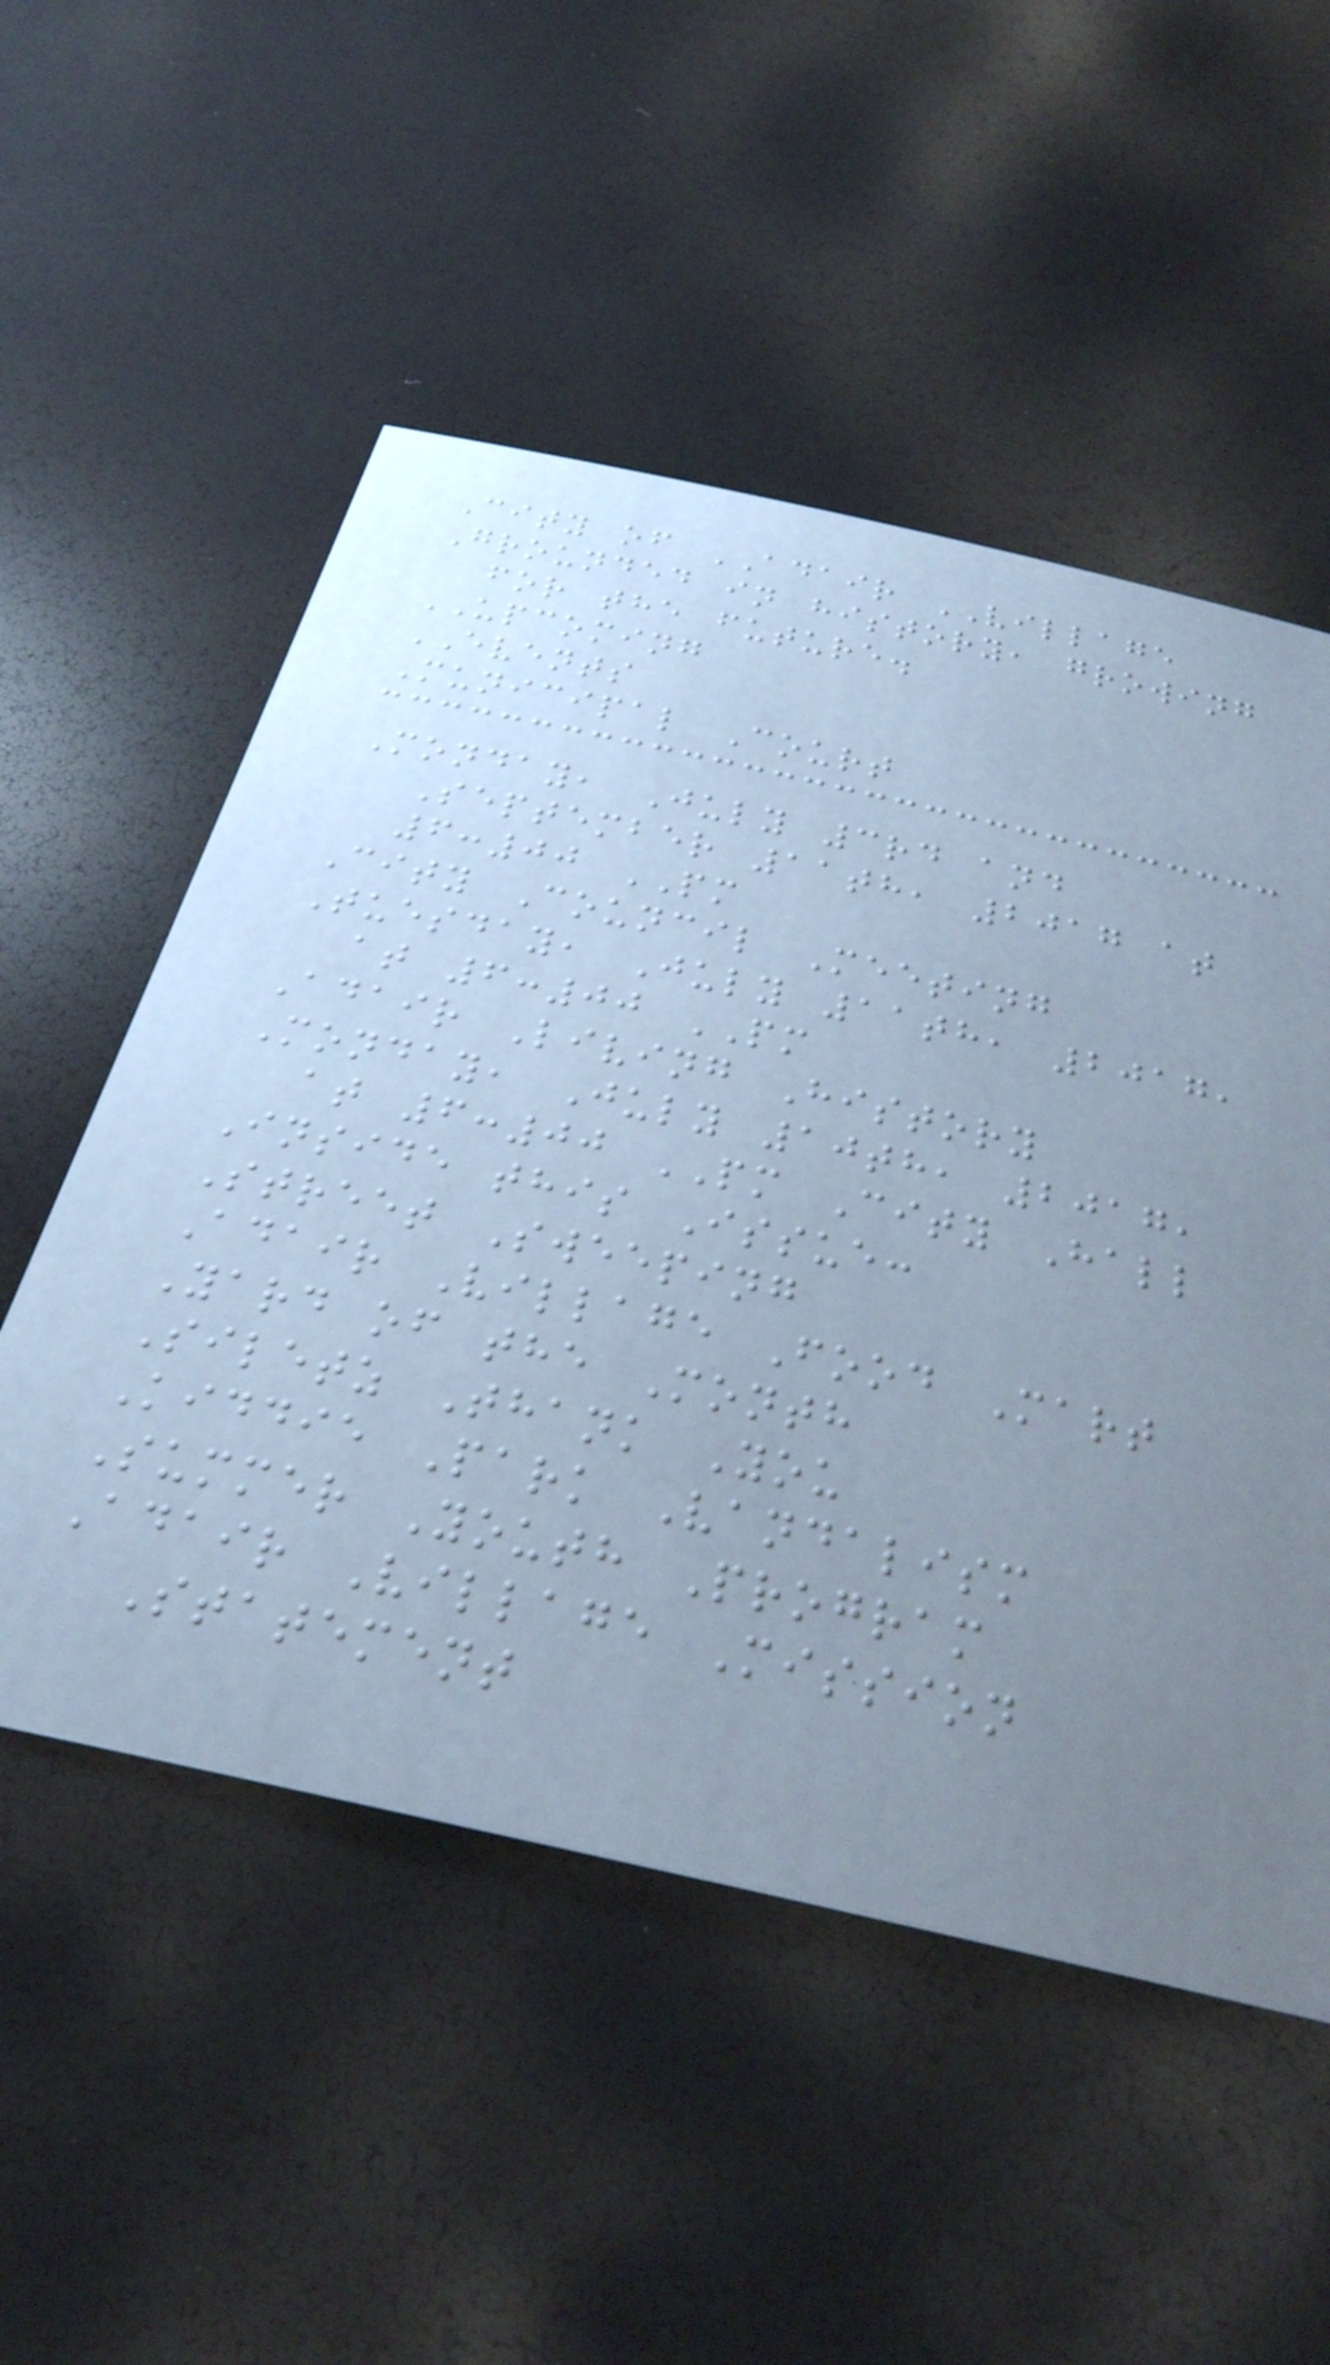City of ADAIR VILLAGE
Grounded in history, growing
for the future.
UPCOMING
EVENTS
Municipal Court
Monday, July 3rd and
September 11th, 2017 at
6:00 PM
City Council Meeting
Tuesday, July 11th, 2017,
at 6:00 PM
Adair Living History
Monday, July 10th, 2017,
at 6:00 PM City Hall
Inside this Issue:
Street Sweeping
Adair Village Food Mart
Yard of the Month
Siletz Thank You
Kiddie Park Vandalism
Summer Youth Program
Adair Village Mission
Statement
